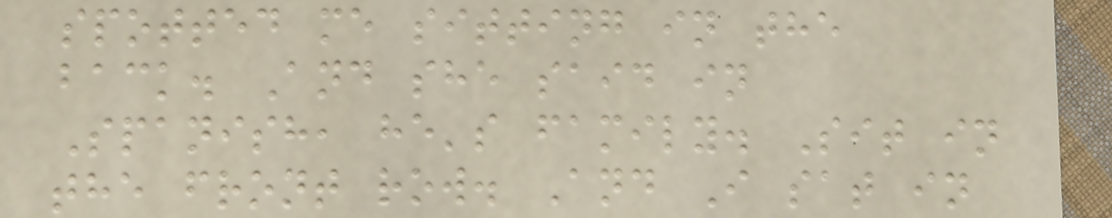spotted me sitting in the
back. And she said in
Spanish, he's family. Sit in
the front row. And I sat in
